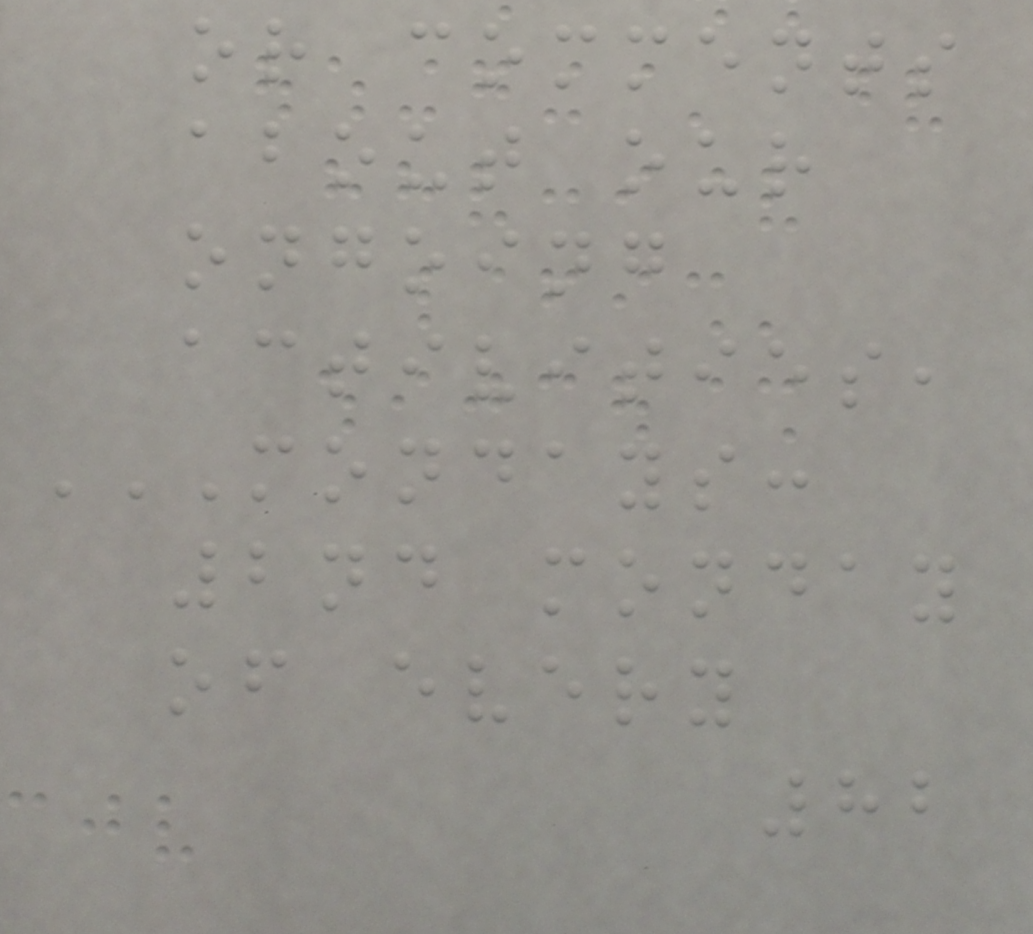or comments
about our
ongoing
activities,
MONDAYS:
2ND MONDAY
OF EVERY
82
